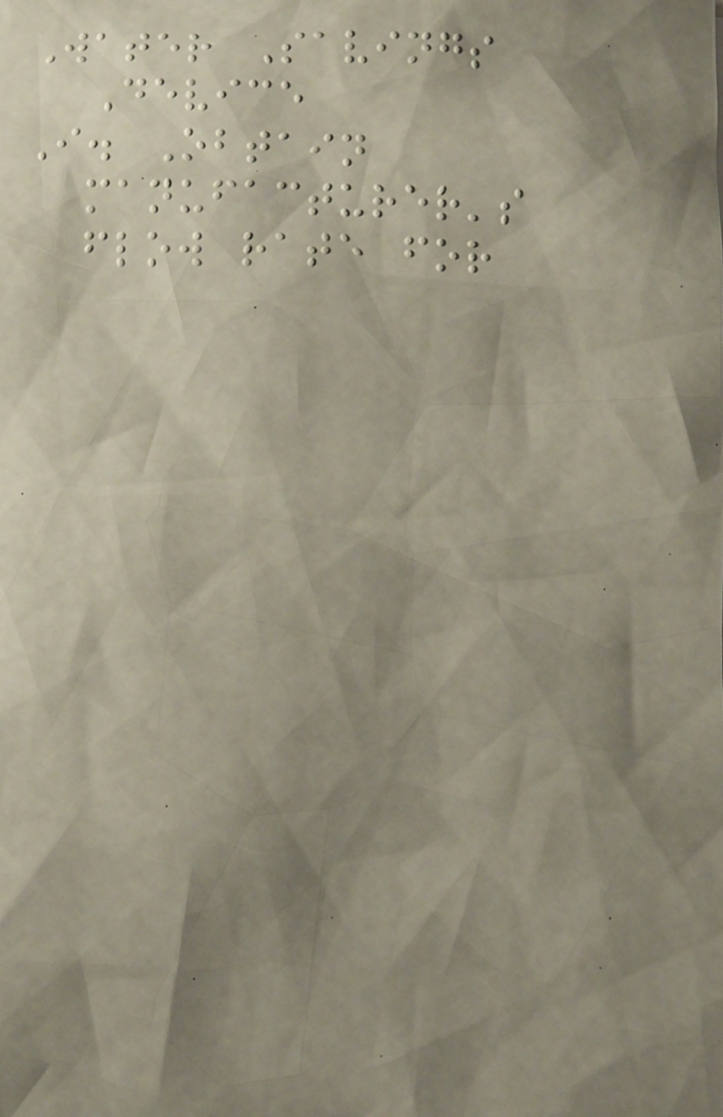Water Savings
Device
I. Obtain
manufacturer's
flow rate for
